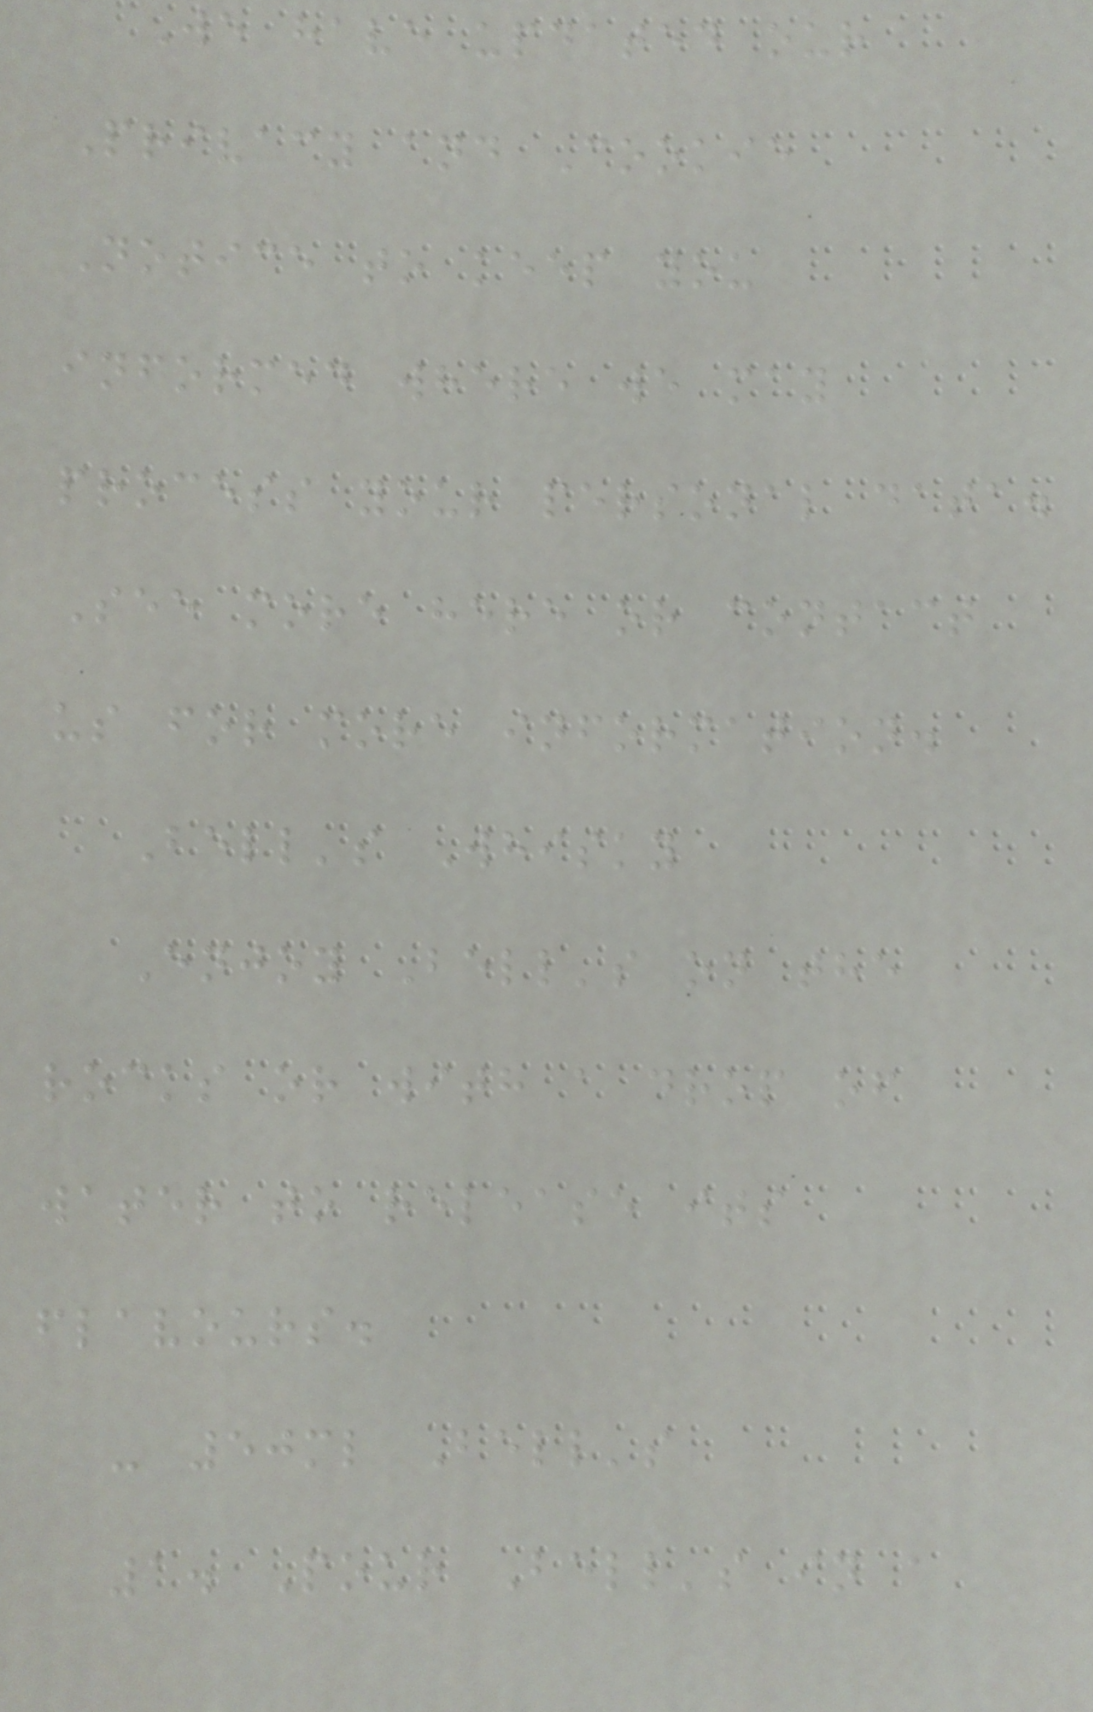We have updated our
Privacy and Cookie
Notice to keep you
informed where we may
process your personal data.
See more here or contact
us for more information.
Bell's Whisky
Enjoy Bell's on the
rocks or with a drop of
water to release its
flavours.
- 50ml Bell's
1. Pour Bell's in a
